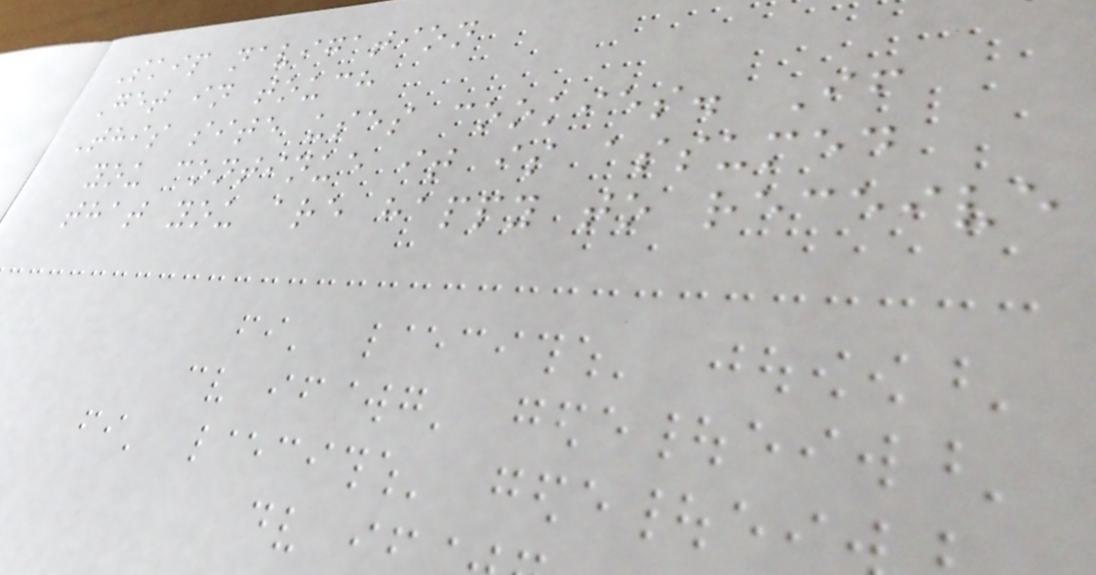Skip navigation
Get in touch
This site uses cookies. If
you continue it is assumed
that you are happy to receive
